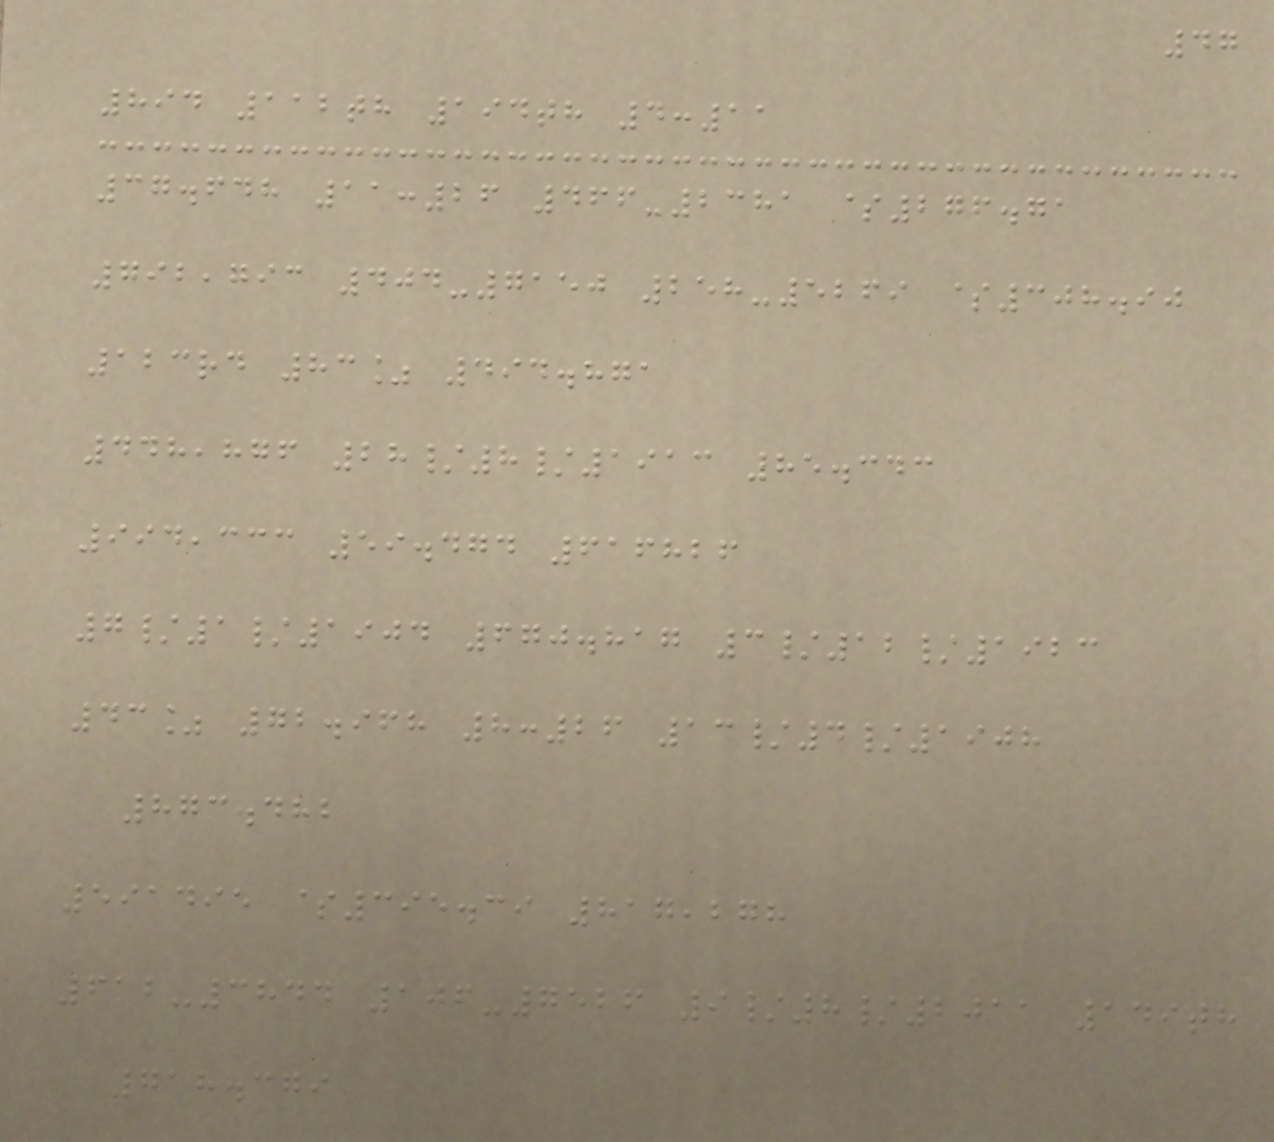47
894 112th 194th 4:11
37.648 11:26 466-2381 $276.71
792,793 404-7150 258-5269 $308.90
123rd 83% 494.871
448,876 28/8/1913 85.343
994,333 59.474 616826
7/1/1904 670.817 3/12/1923
43% 72.968 8:26 13/4/1908
873.482
591495 $395.39 817,278
612-3844 106-7526 9/8/2011 149th
718.379
